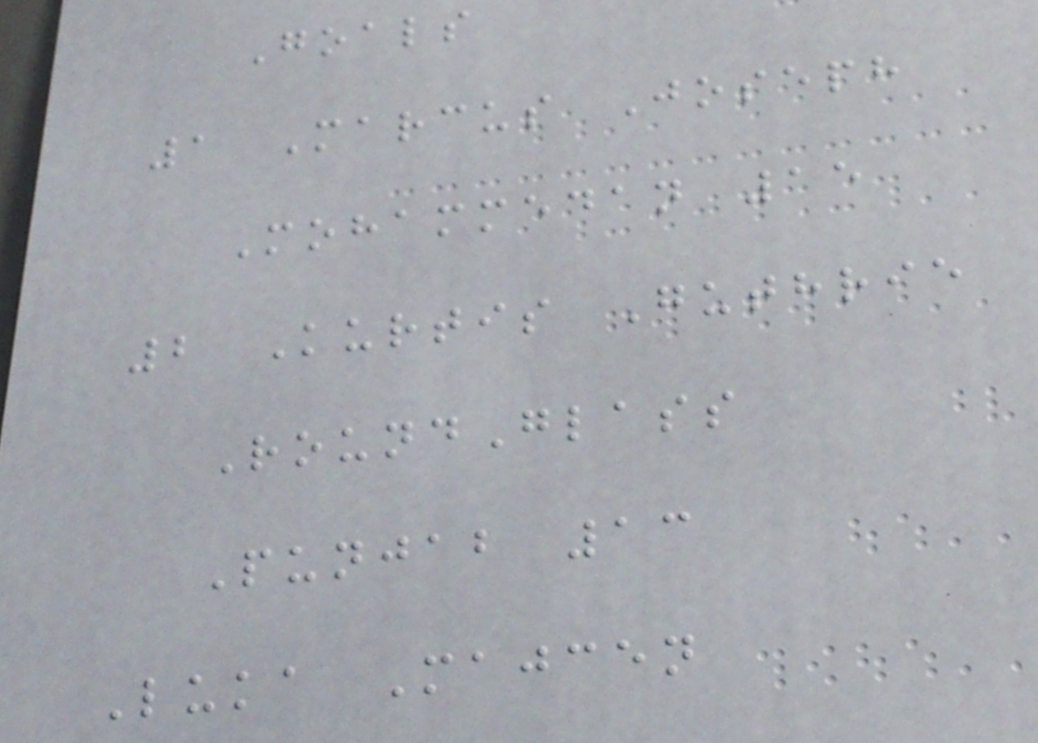Goals
1 Marcus Joseph
Mohammedan 15
2 Kurtis Guthrie
RoundGlass
Punjab 13
Luka Majcen
